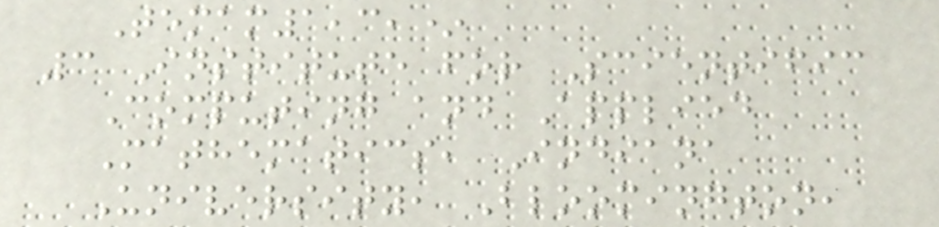Temam1,3,*
3 Institute for Scientific
Computing and Applied
Mathematics, Indiana
University, Bloomington,
